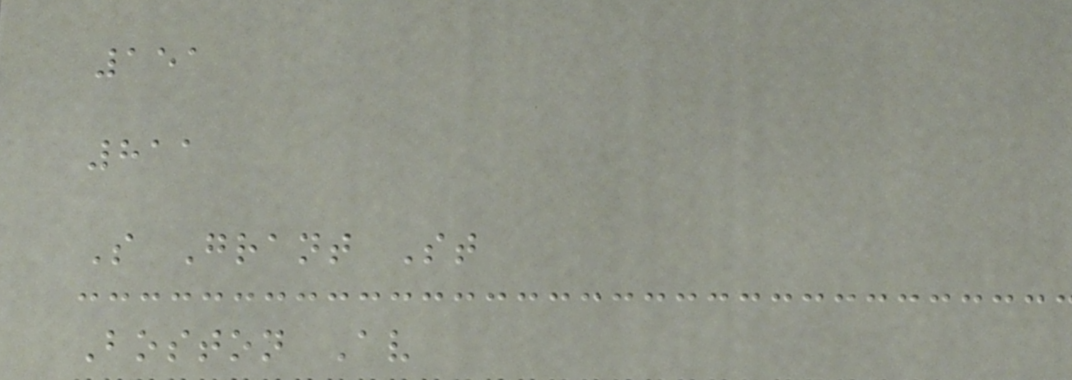151
811
S Grant St
Boston Av
